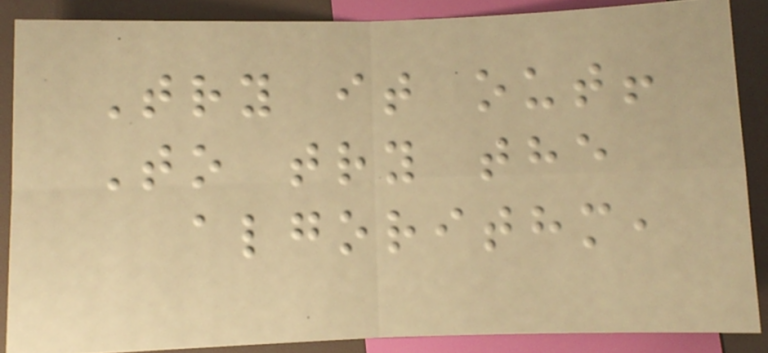Try it out!
To try the
algorithm,
